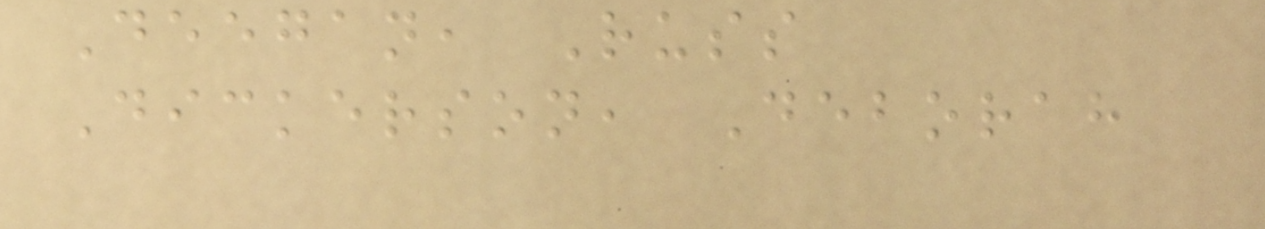Deegan, Russ
Dickerson, Deborah
